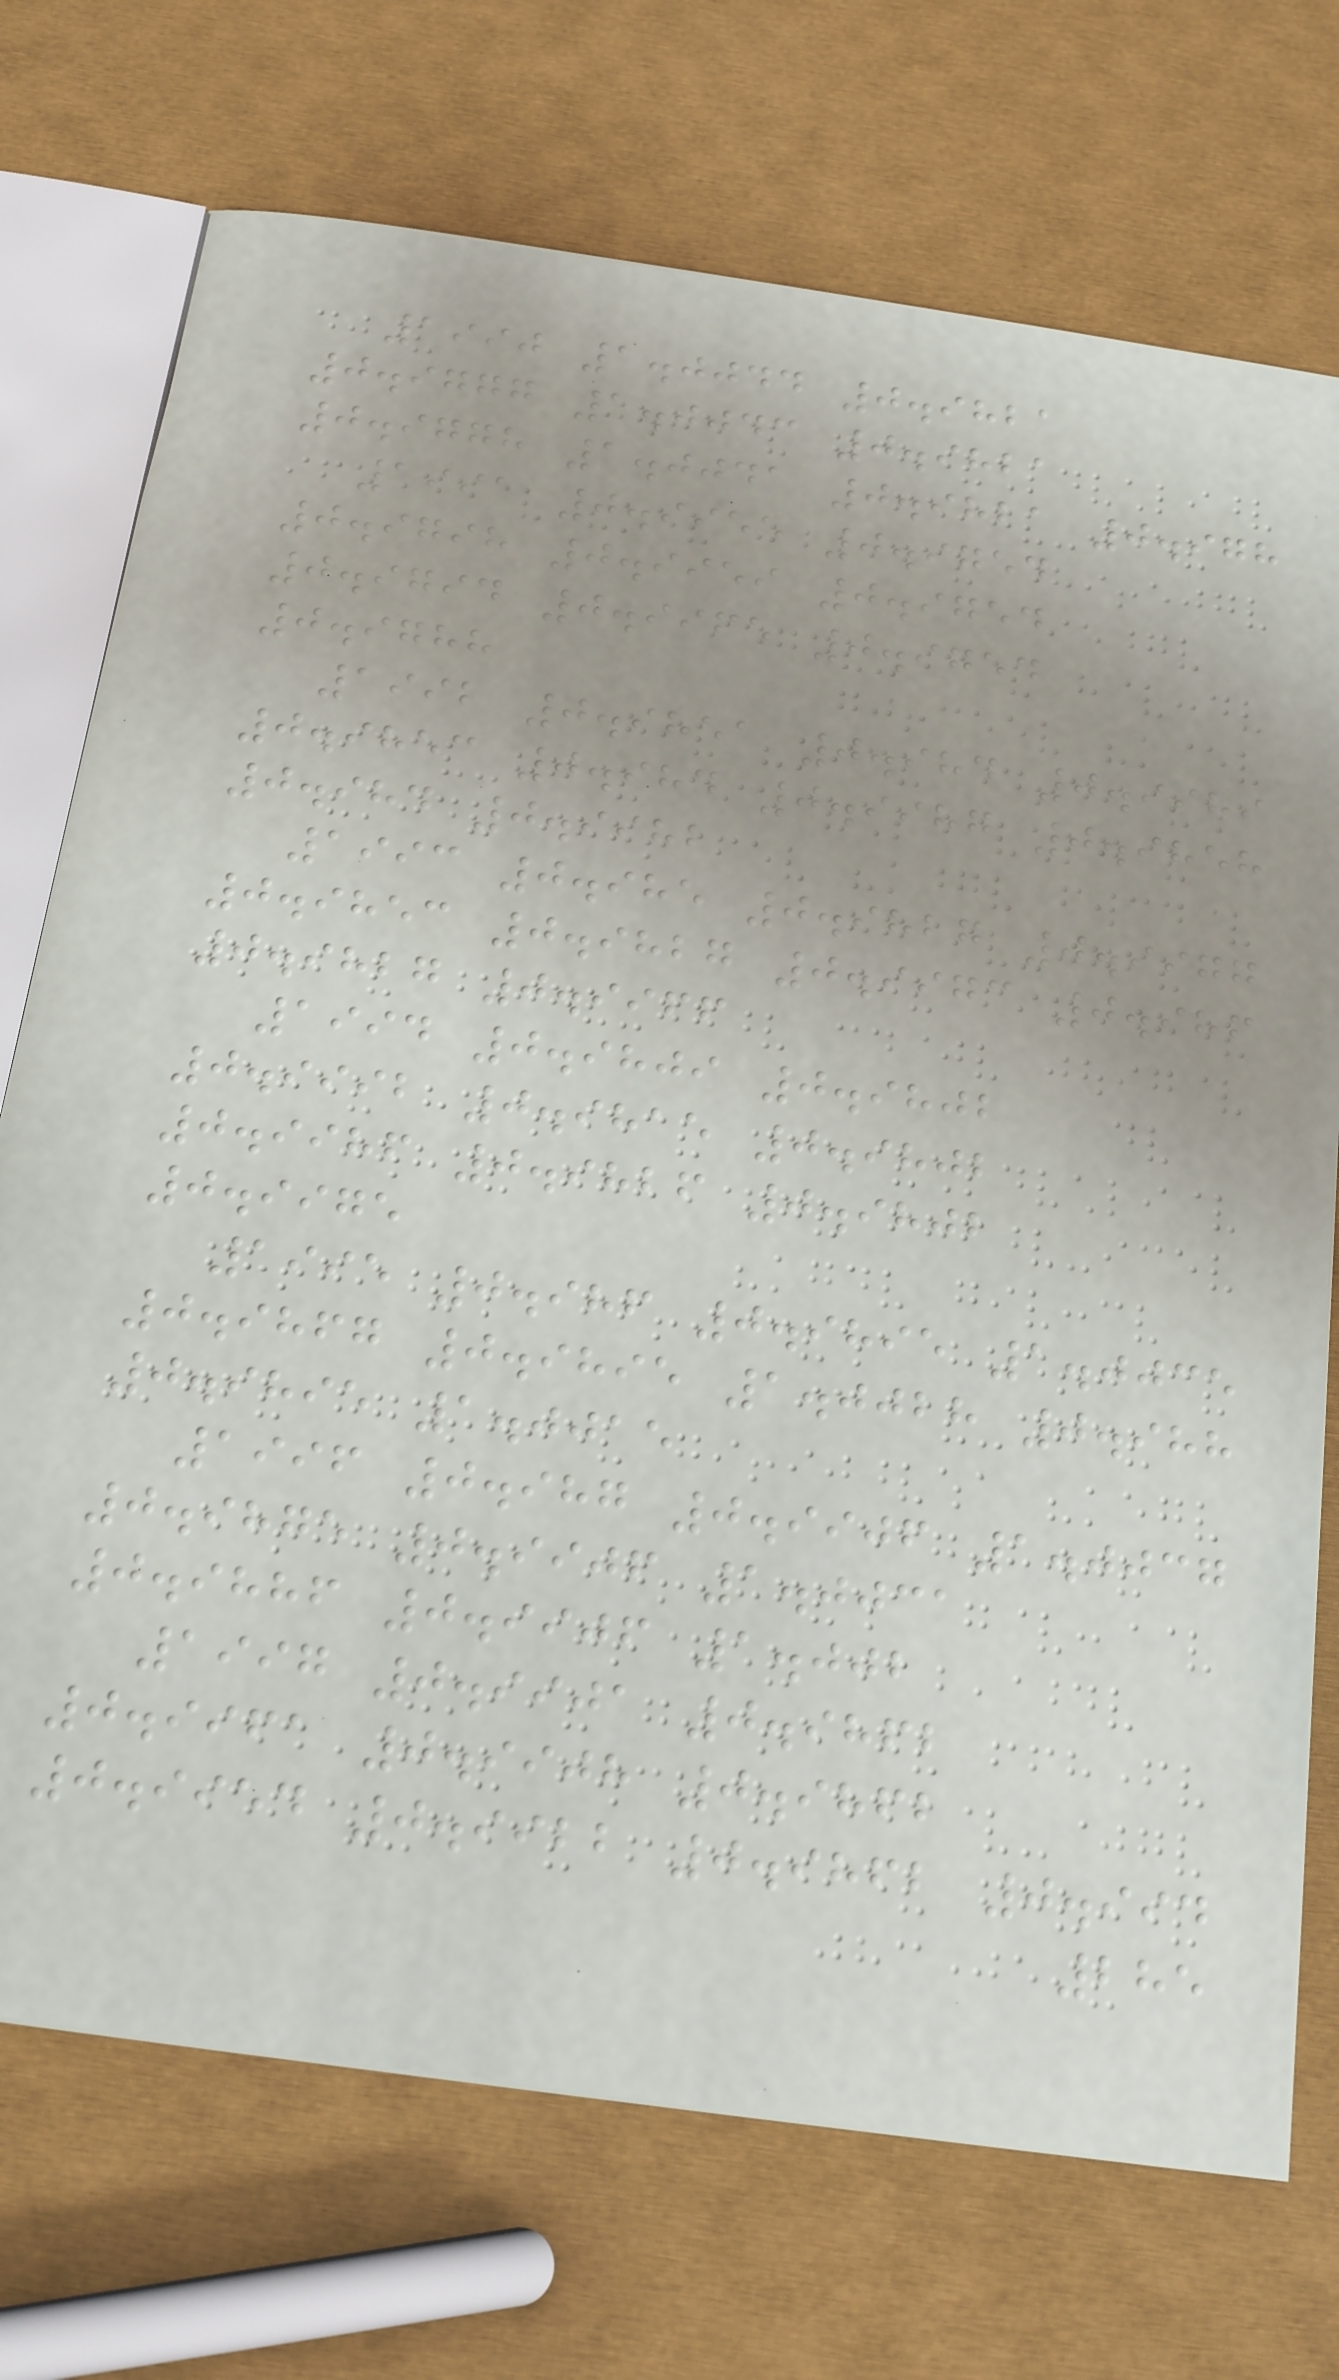1990 1.0044 0.9821
0.9777 1.0043 0.9821
0.9778 1.0041 0.9821 0.978
1991 0.9955 0.9754
0.9798 0.9959 0.9754
0.9794 0.9965 0.9754
0.9788
1992 0.9851 0.984 0.9989
0.9853 0.984 0.9987 0.9858
0.984 0.9982
1993 0.985 0.9827 0.9977
0.9853 0.9827 0.9973 0.986
0.9827 0.9966
1994 0.9809 0.9802
0.9992 0.9815 0.9802
0.9986 0.9826 0.9802
0.9975
1995 0.986 0.9895 1.0035
0.9867 0.9895 1.0028 0.988
0.9895 1.0015
1996 0.987 0.9906 1.0037
0.9875 0.9906 1.0031
0.9886 0.9906 1.002
1997 0.9901 0.9862
0.9961 0.9908 0.9862
0.9954 0.9922 0.9862 0.994
285
